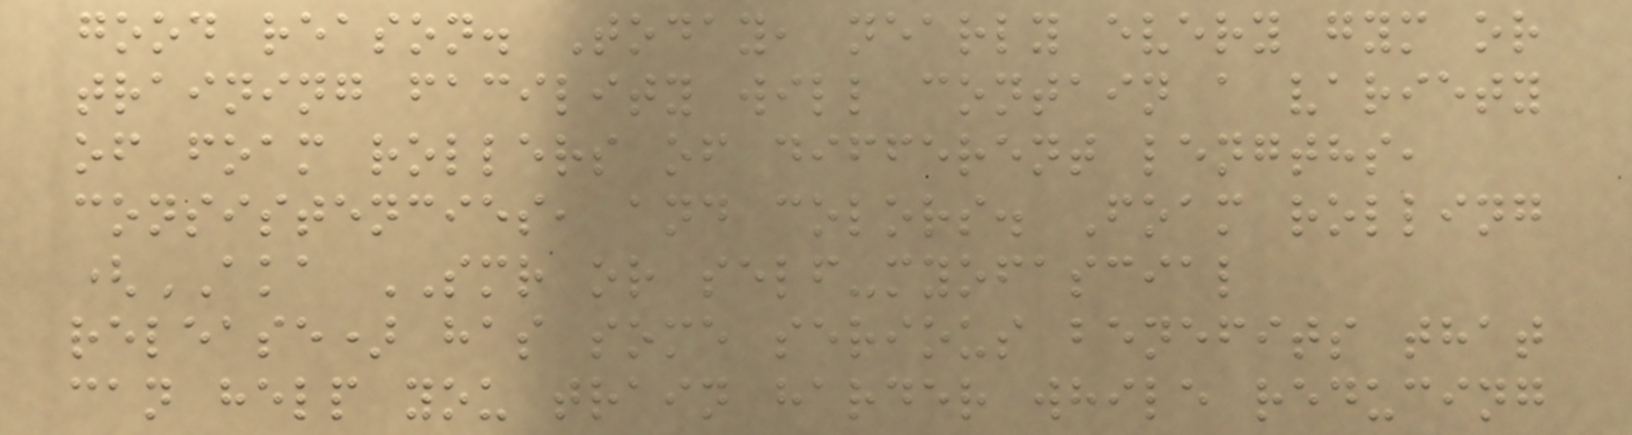good reason. Today, nearly every gym or
training facility will contain a variety
of foam rollers of different lengths,
consistencies, and colors. Foam rolling
(AKA SMR or self-myofascial
release) has some serious benefits that
can help you train harder while reducing
